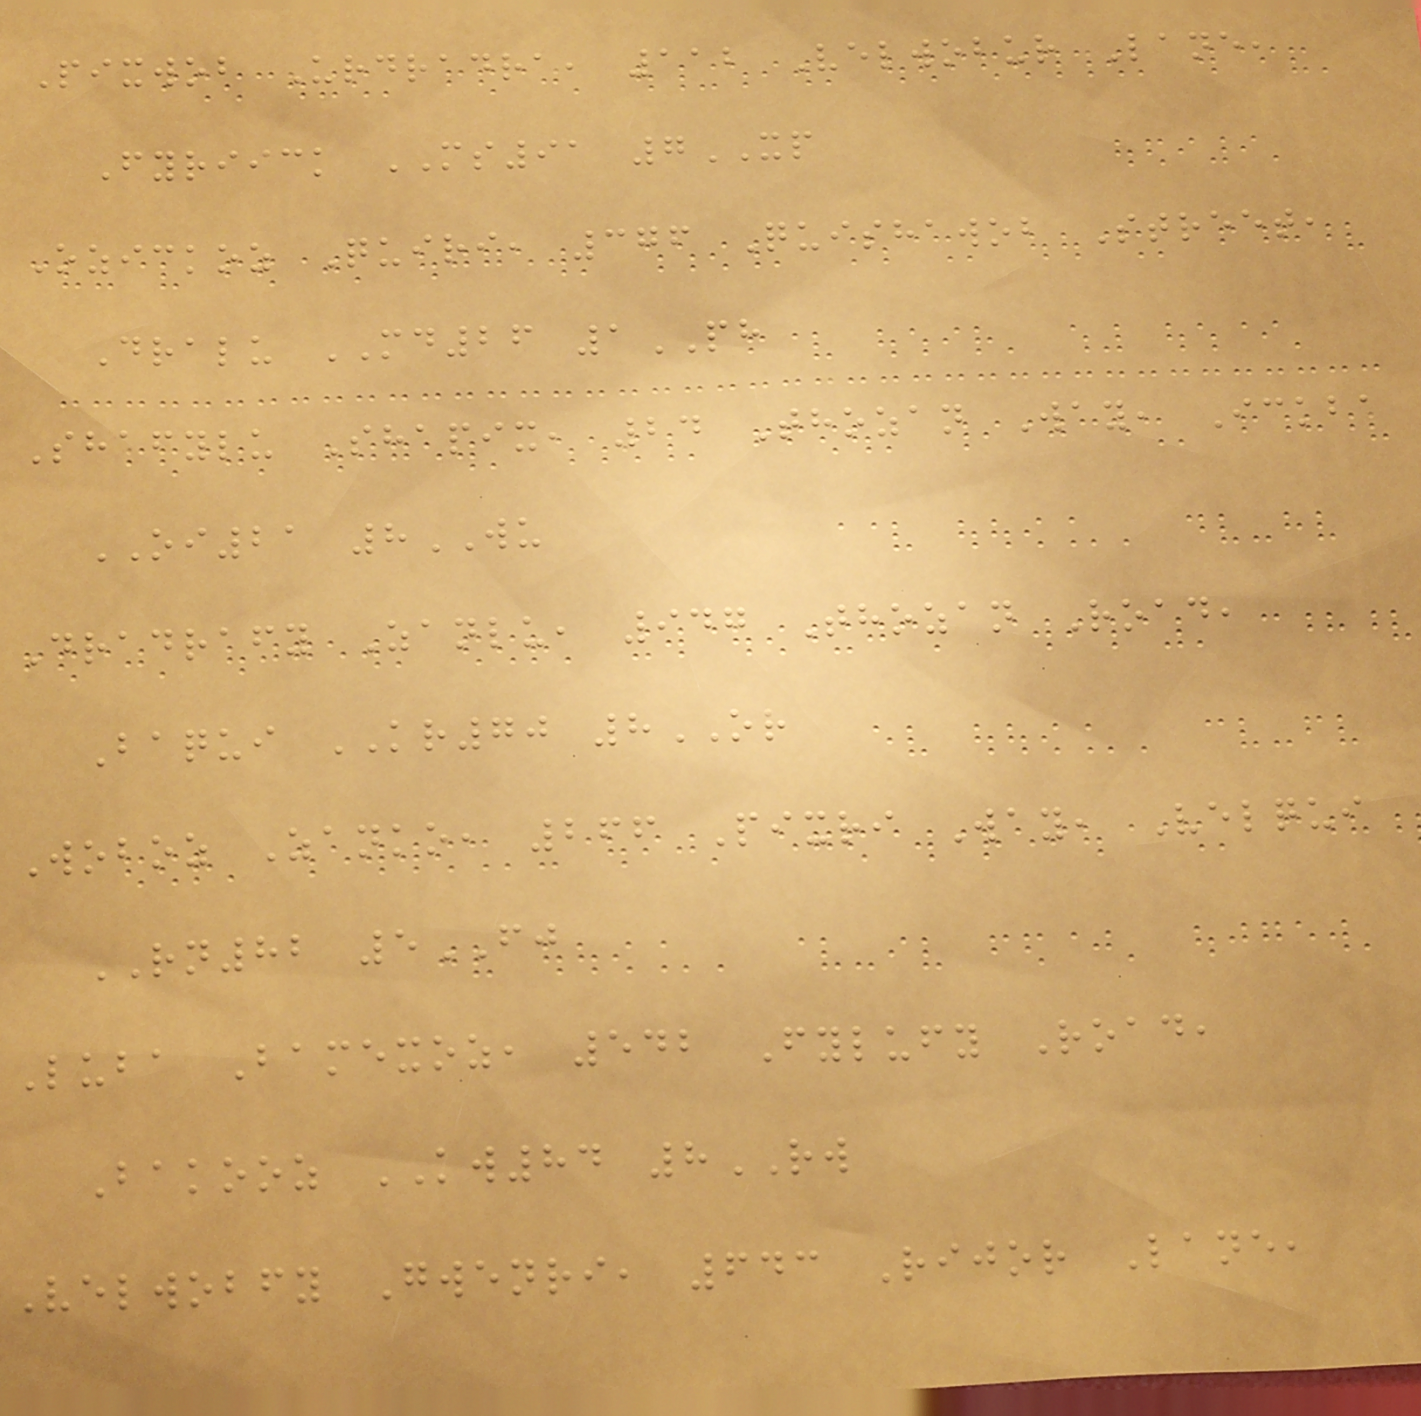Pixwob Urdradra, 112 Velwobur Lane,
Fyriick MS91 7XP
Ozickoz Quiri, 376 Quishawob Street,
Dralu MD26 1PH
Shafylu Shapix, 24 Thozan Way, Ickba
OI21 8WU
Dradrafy Zanlu, 947 Thozan Road,
Baqui KR70 8OR
Woboz Zanko, 266 Pixri Way, Velqui
RN82 5FJ
Luba Bamexoz, 542 Fylufy Road,
Bakooz KW84 8RW
Velwobfy Gwenri, 643 Rijor Lane,
